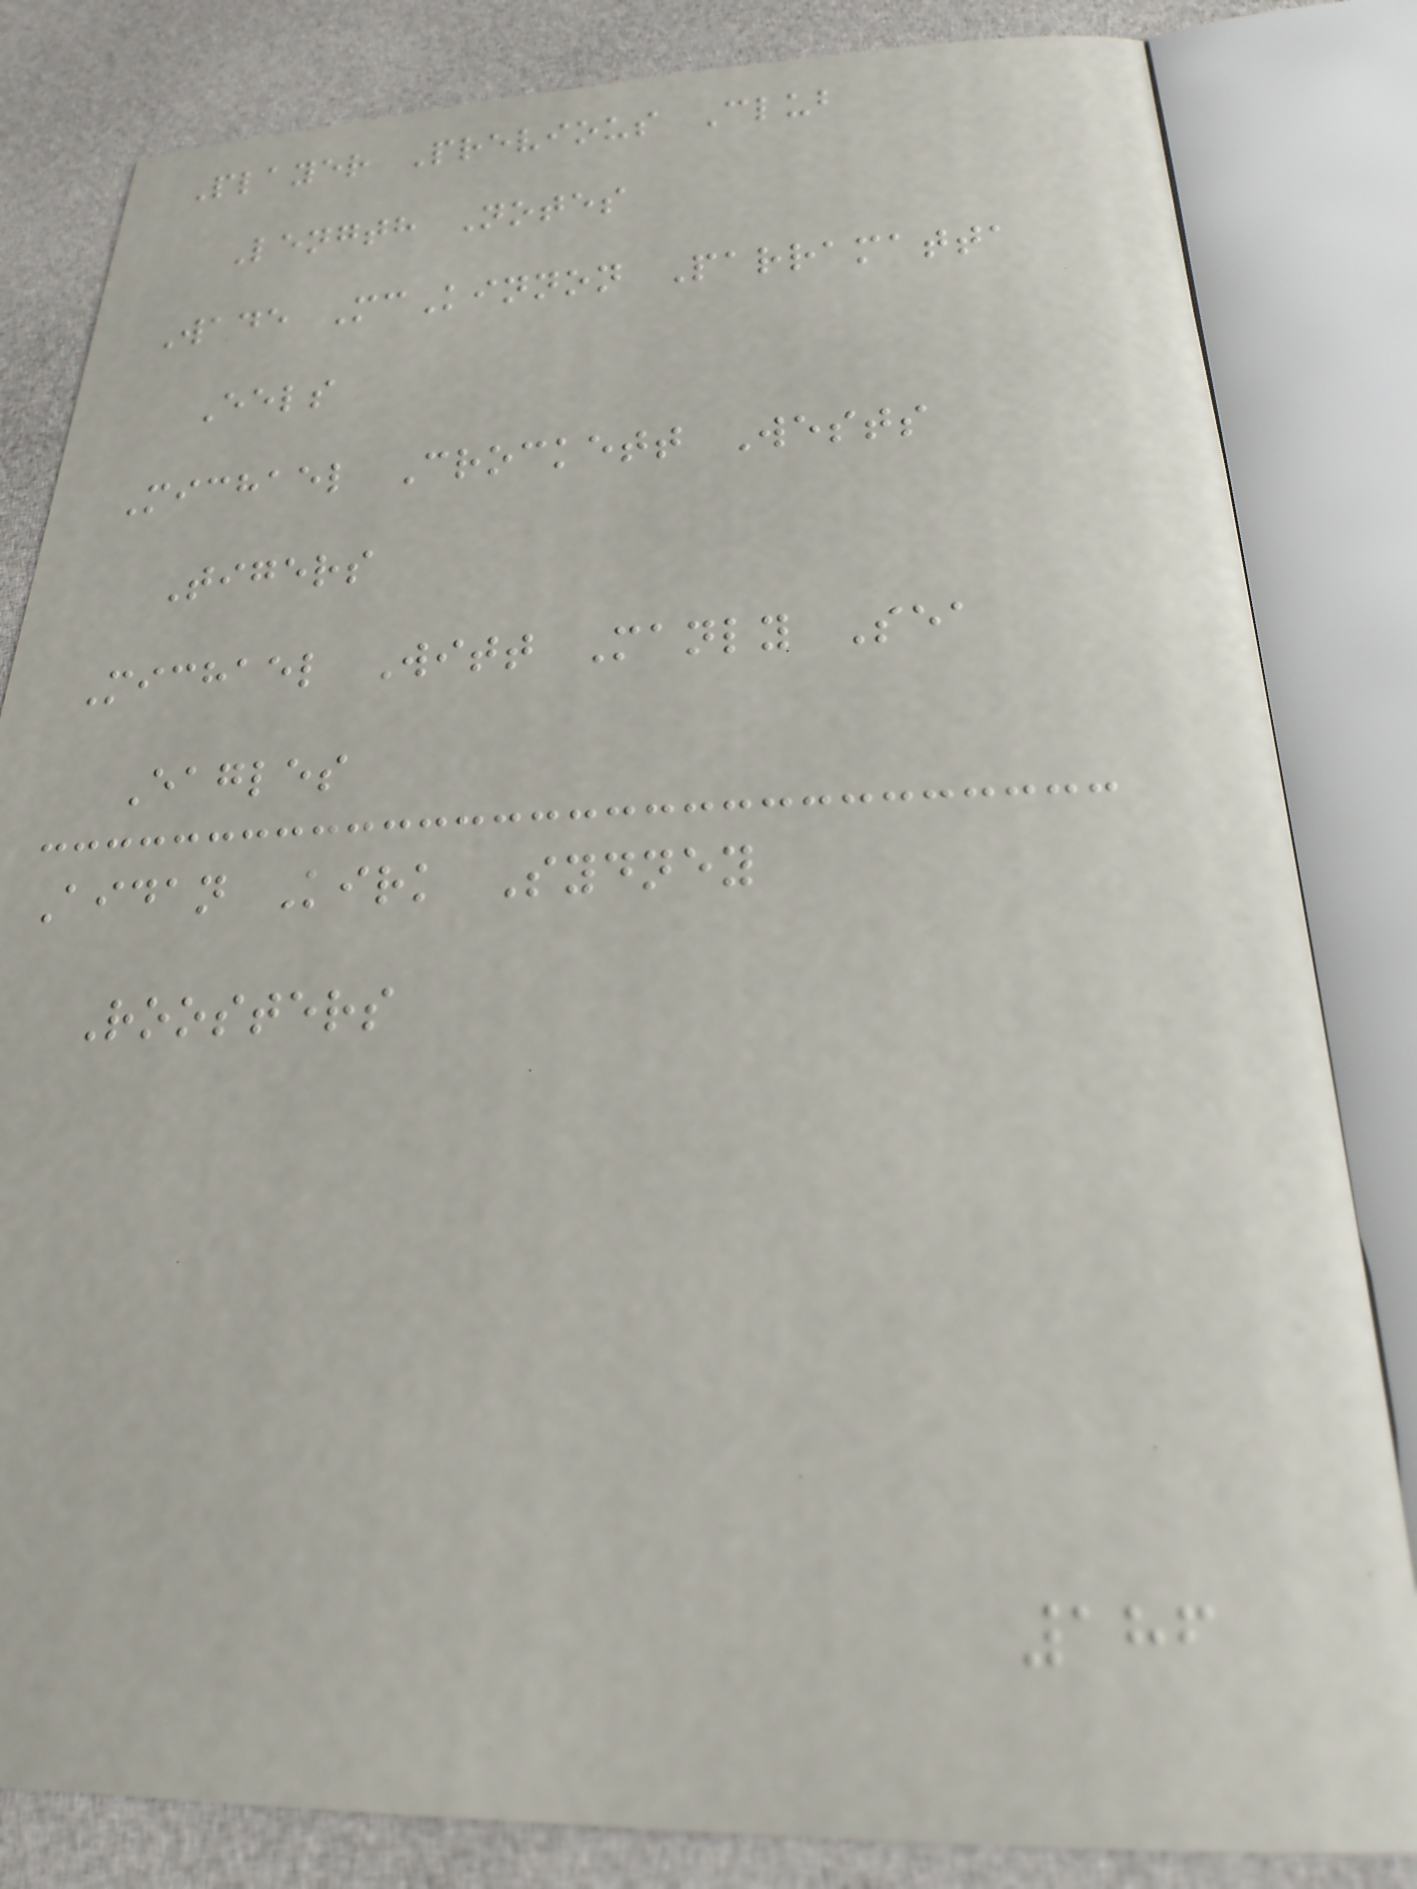Player Previous Club
Length Notes
Wade McKinnon Parramatta
Eels
Michael Crockett Wests
Tigers
Michael Witt Manly Sea
Eagles
Aidan Kirk Sydney
Roosters
186
